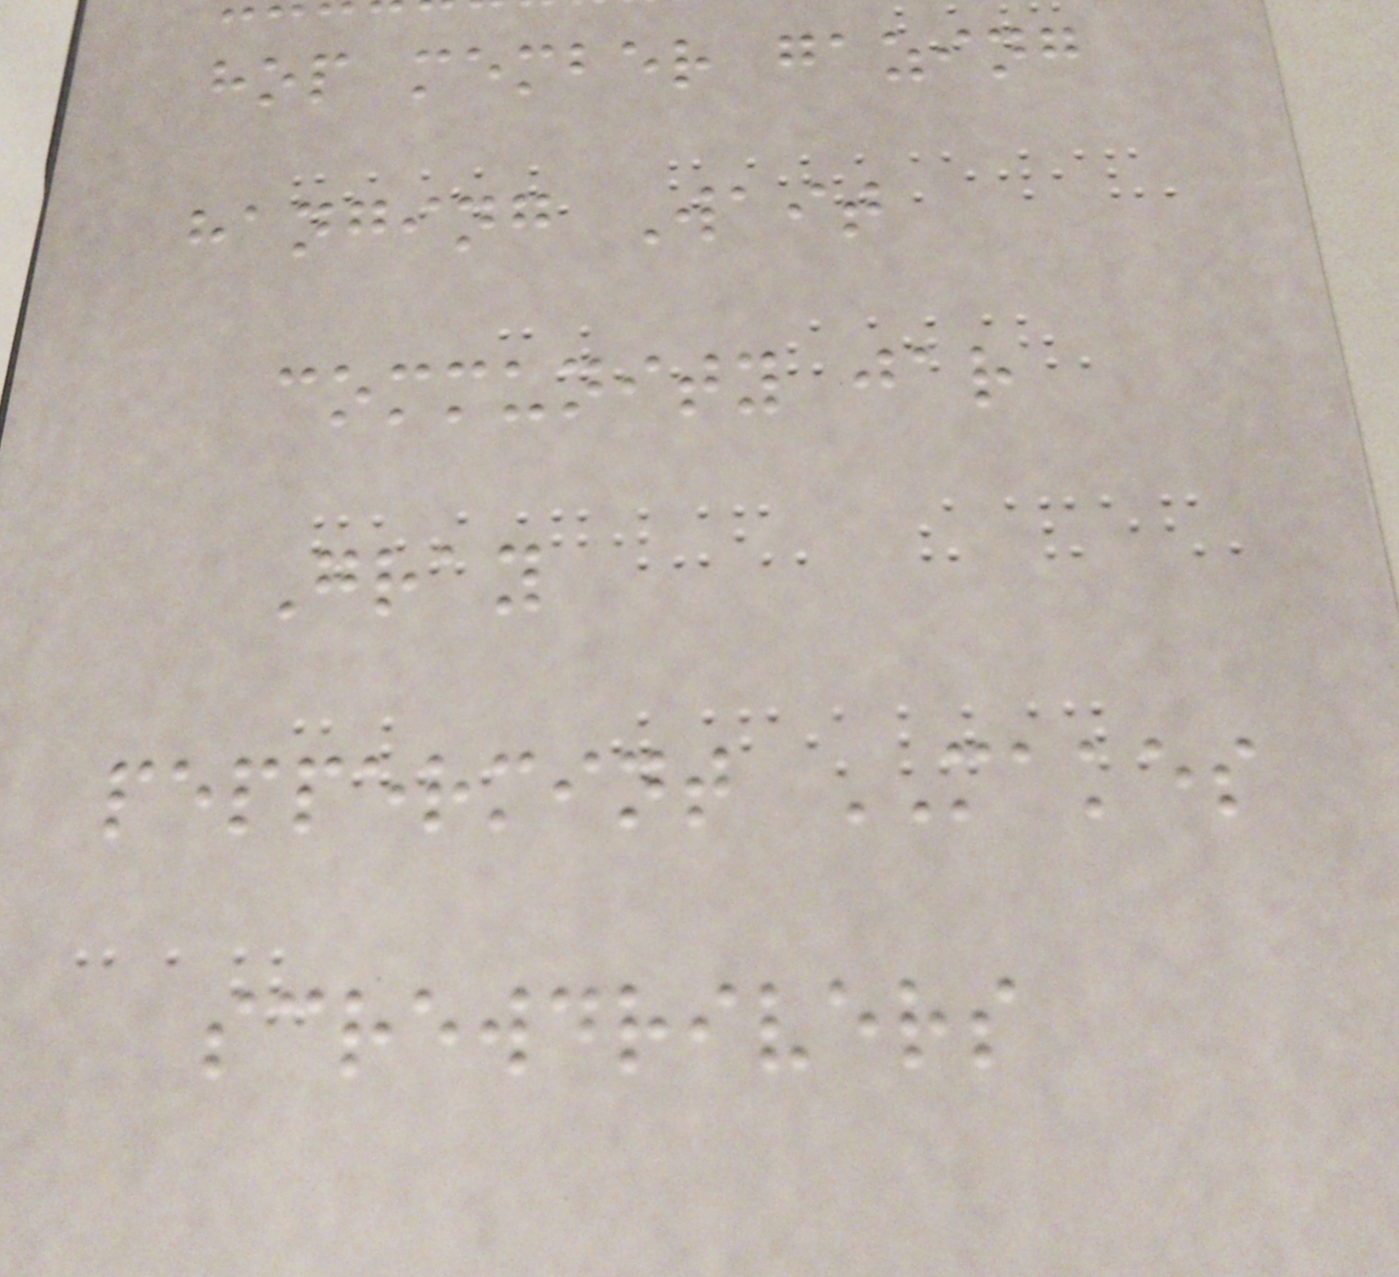hop member gazing
hanging Wait
community jar
Gray
peppermint MAKES
screwdrivers
